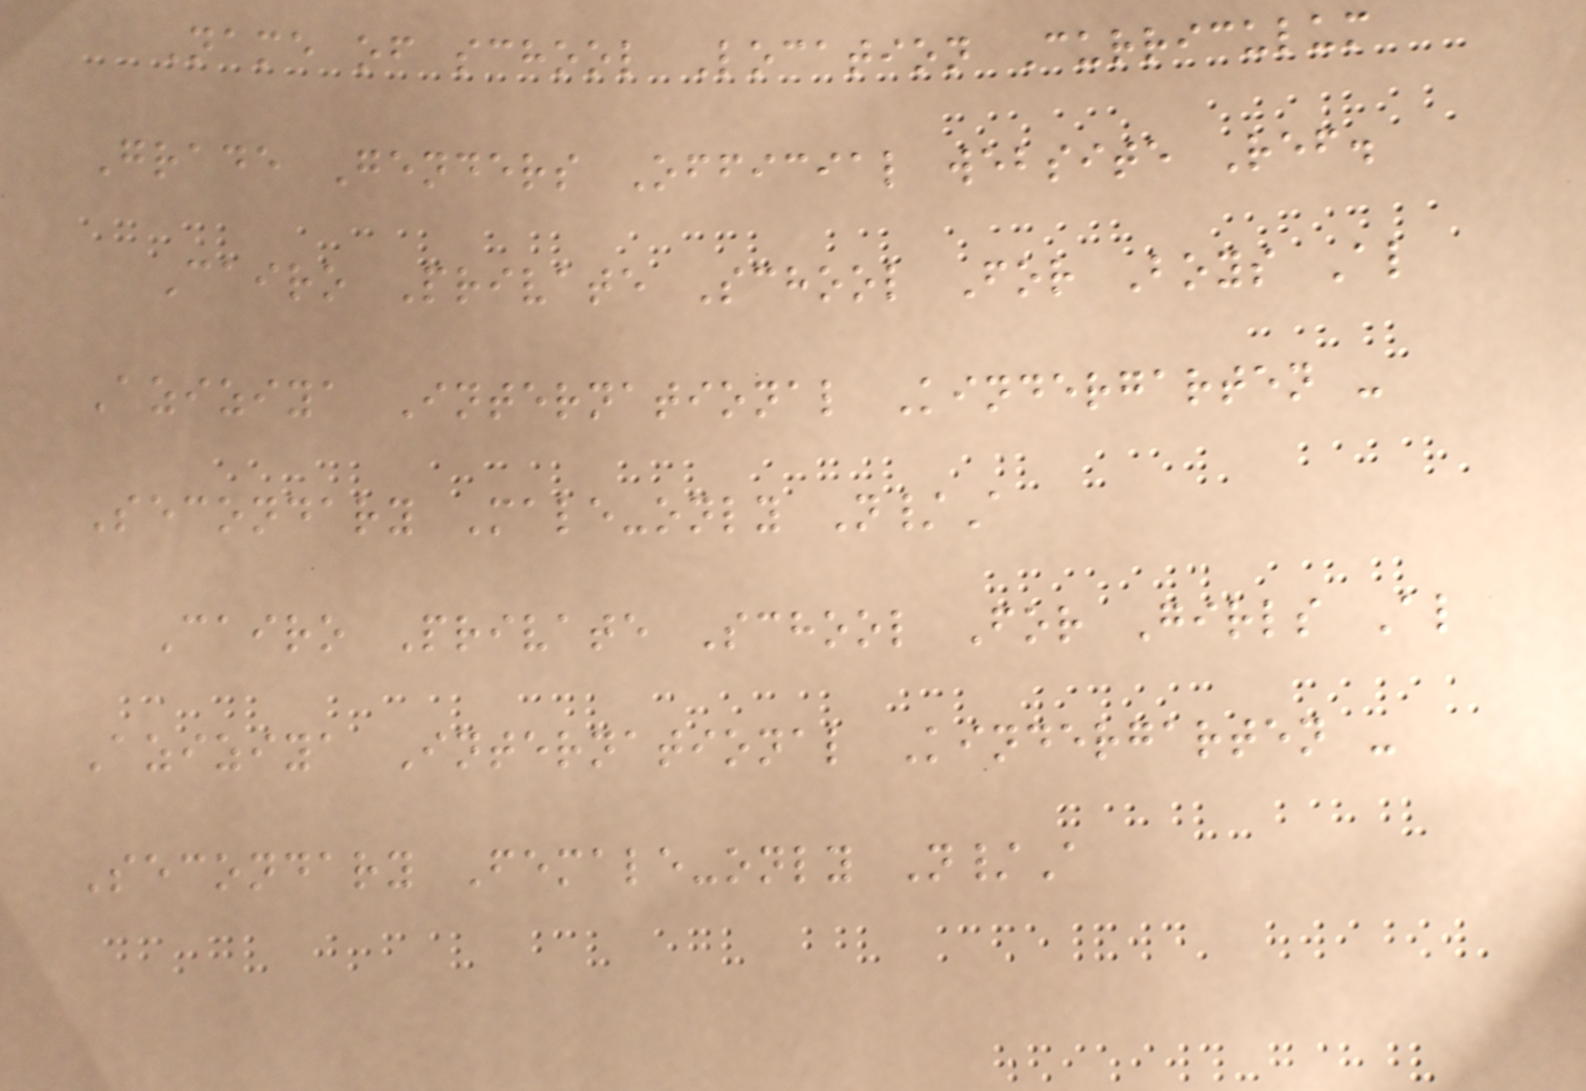Name of school Location Curriculum
Grade Genders Official website Ref.
Cairo Private School For Boys Al
Aziziya International Kindergarten -
Secondary Male-only N/A
Cairo Private School For Girls Al
Aziziya International Kindergarten -
Secondary Female-only N/A
